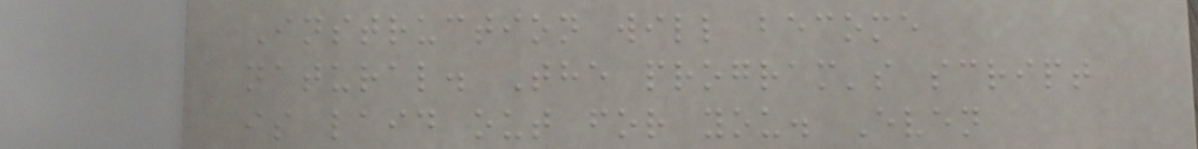Instruction will become
natural. The program's script
is laid out for you. Even
